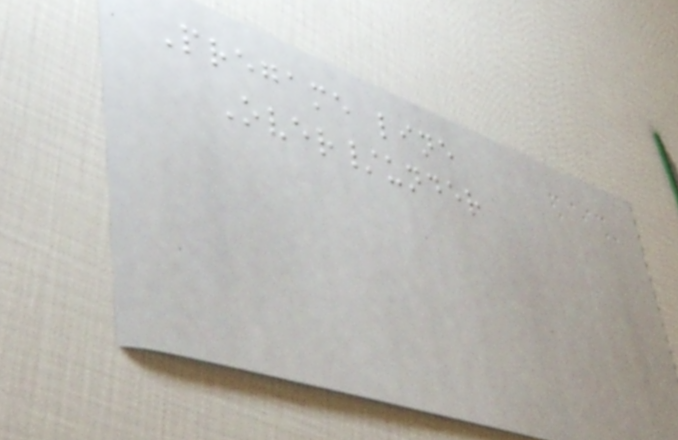Pregame line
Over/under
